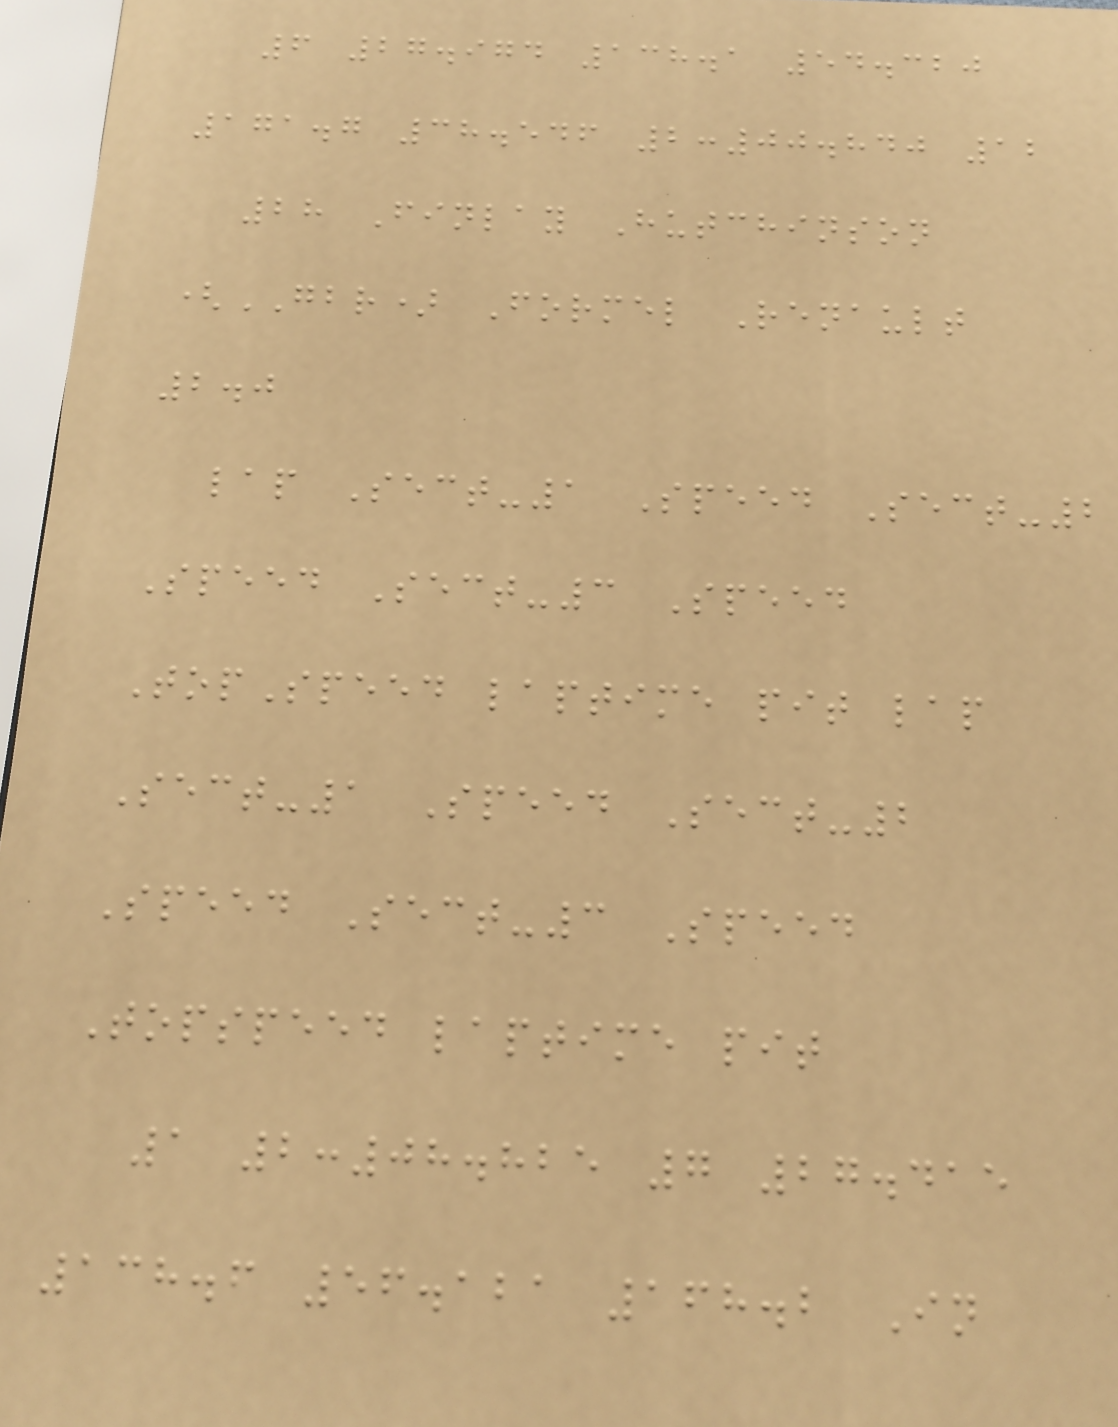6 27.974 138.1 54.320
171.7 38.546 2:00.840 12
28 Finlay Hutchinson
(GBR) Formel Renault
2.0
lap Sect-1 Speed Sect-2
Speed Sect-3 Speed
TopSpeed laptime pit lap
Sect-1 Speed Sect-2
Speed Sect-3 Speed
Topspeed laptime pit
1 2:08.825 7 27.415
138.6 56.121 168.2 In
